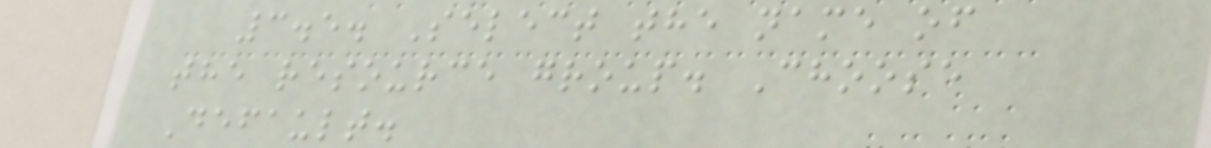3.5. Select the name of
the resource group. Choose
Default.
